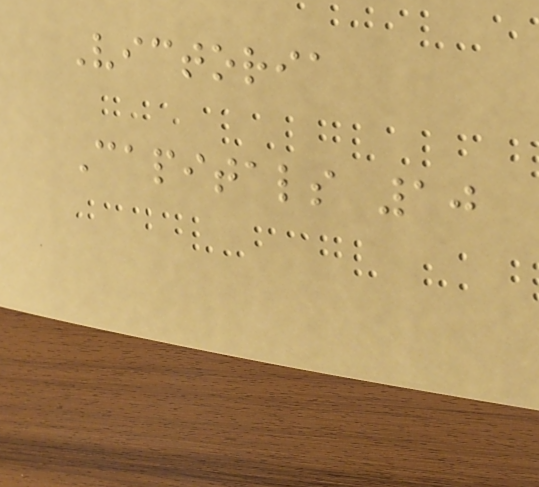Victoria
Capitals 10
